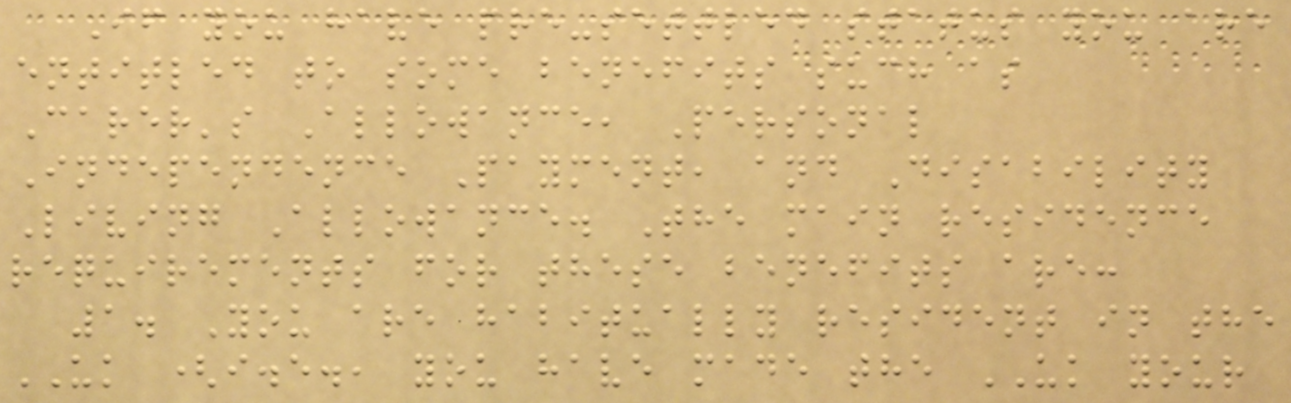If you have pre-settled status you are
entitled to some benefits such as
Carer's Allowance, Personal
Independence Payment, and Disability
Living Allowance. The main residence
requirements for these benefits are:
1. You are habitually resident in the
UK (i.e., you have made the UK your
